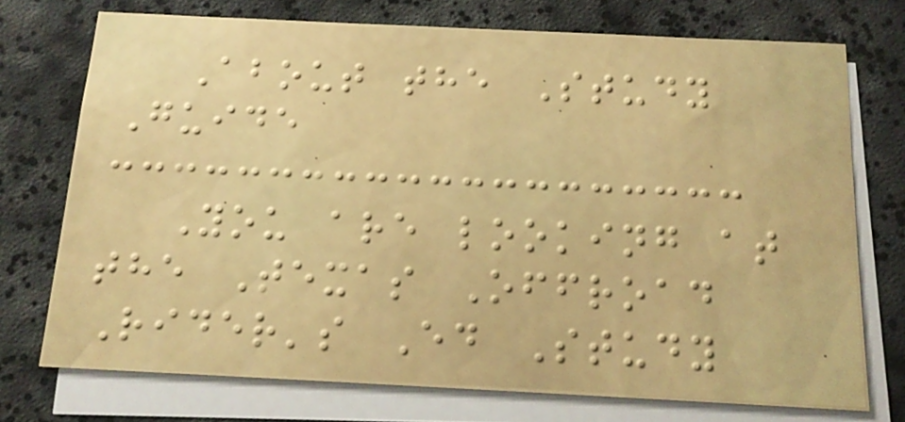About the Study
Guide
You are looking at
the Texas Offroad
Rider's Ed Study
